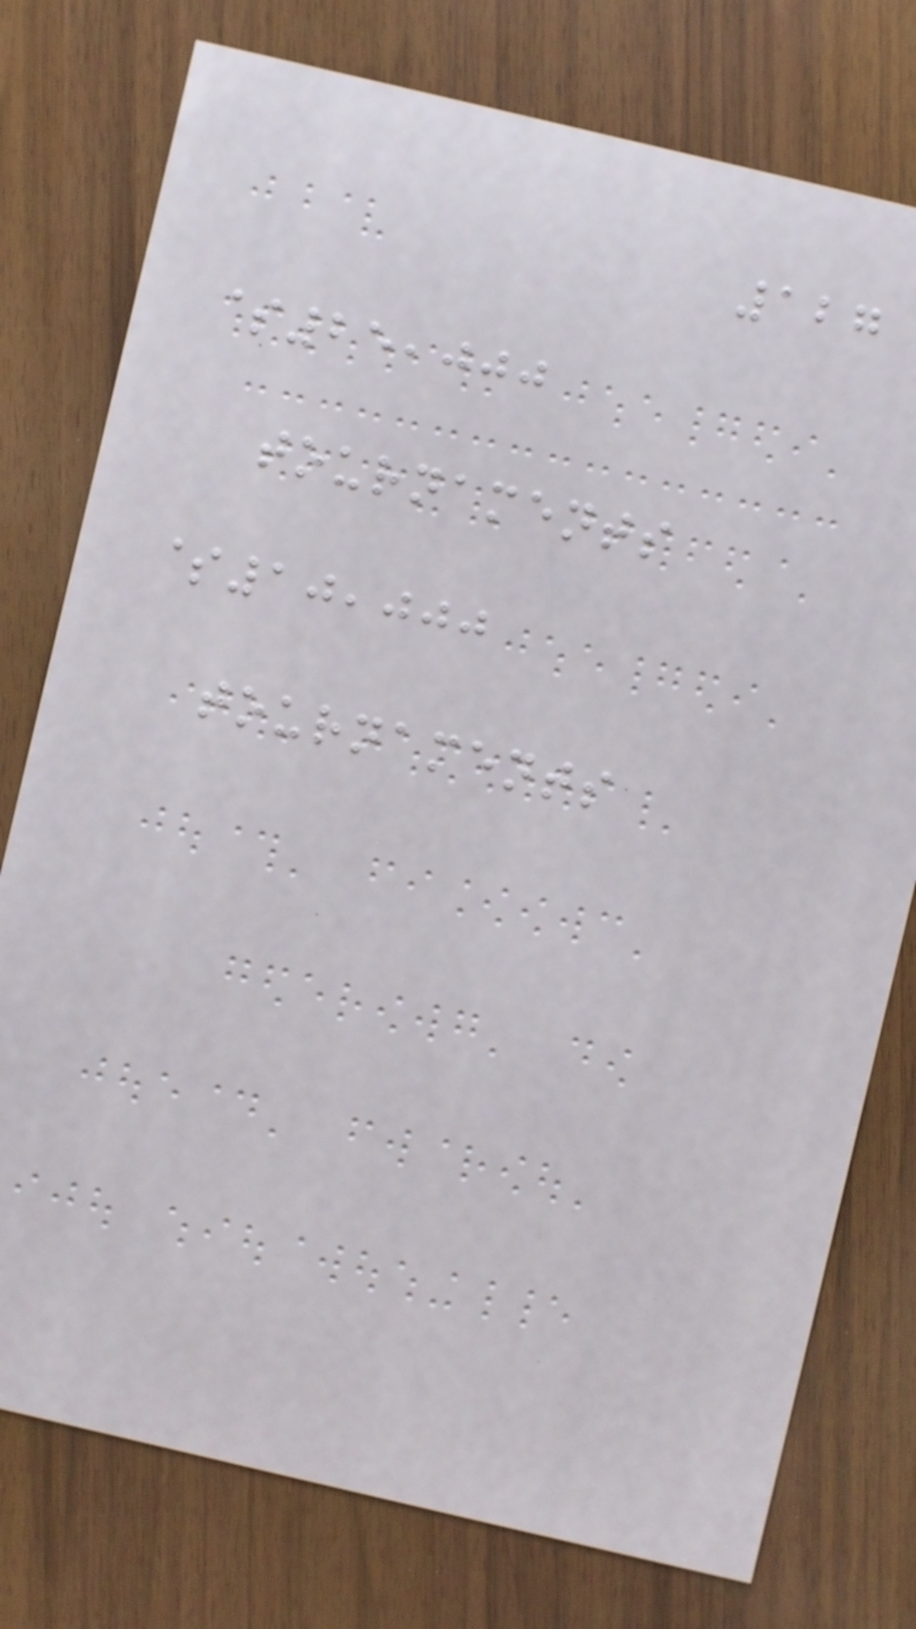127
$25,000
tournaments
$10,000
tournaments
